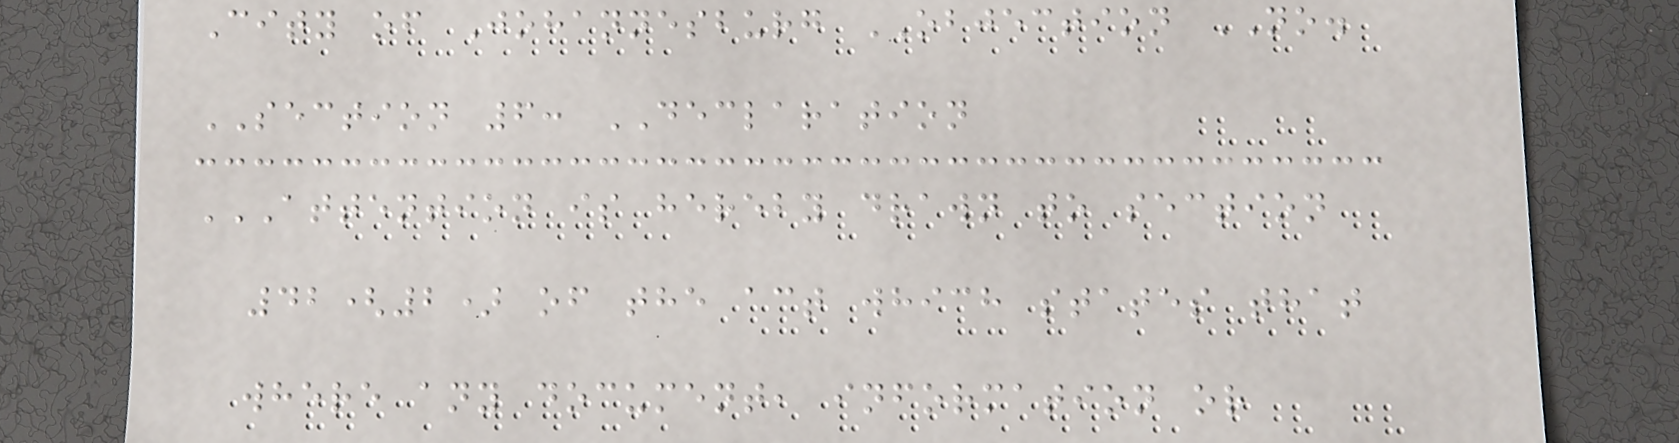City of Johannesburg OBJECTION NO.
SECTION 6: DECLARATION
ATTENTION IS HEREBY DRAWN TO SECTION
42(2) OF THE ACT WHICH STATES THAT
WHERE ANY DOCUMENT, INFORMATION OR
